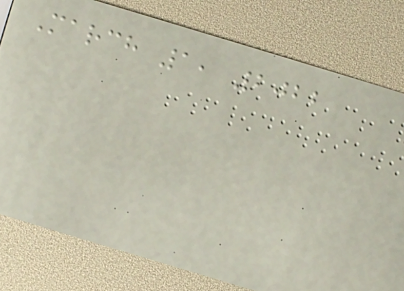March 1, 2022
